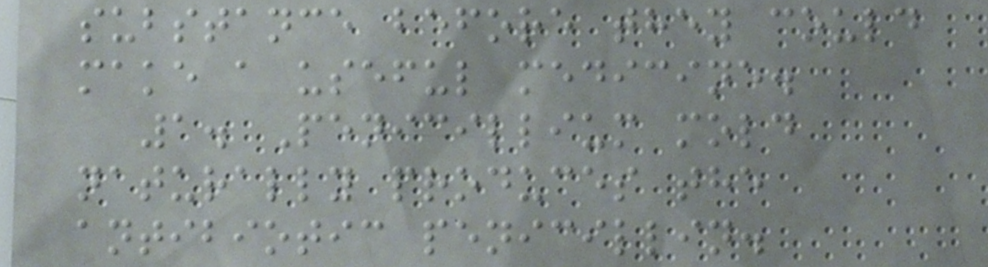substance before they could
make a useful medicine.
1. Penicillium mold
naturally produces the
antibiotic penicillin.
